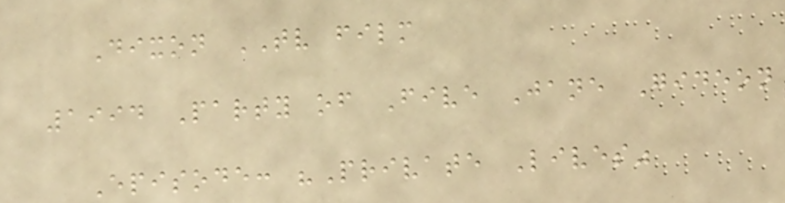Dixon TV film
1994 Party of Five Jane Gideon
Episode: "Private Lives"
